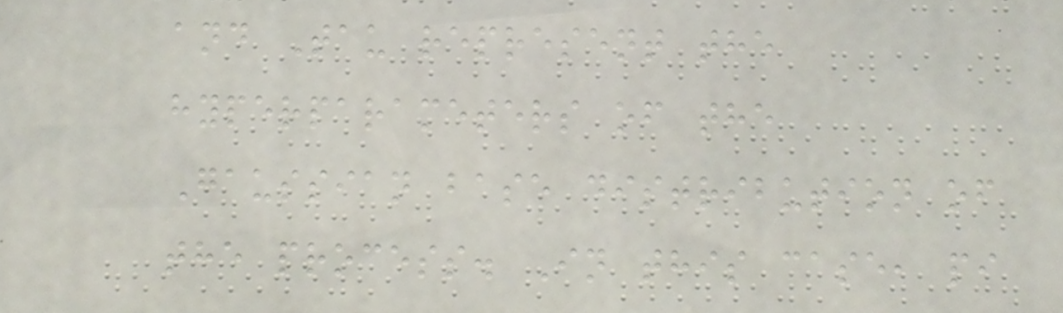and Tau represent the
hyperparameters of the
Gaussian base distribution of
the process. In this case, pi
